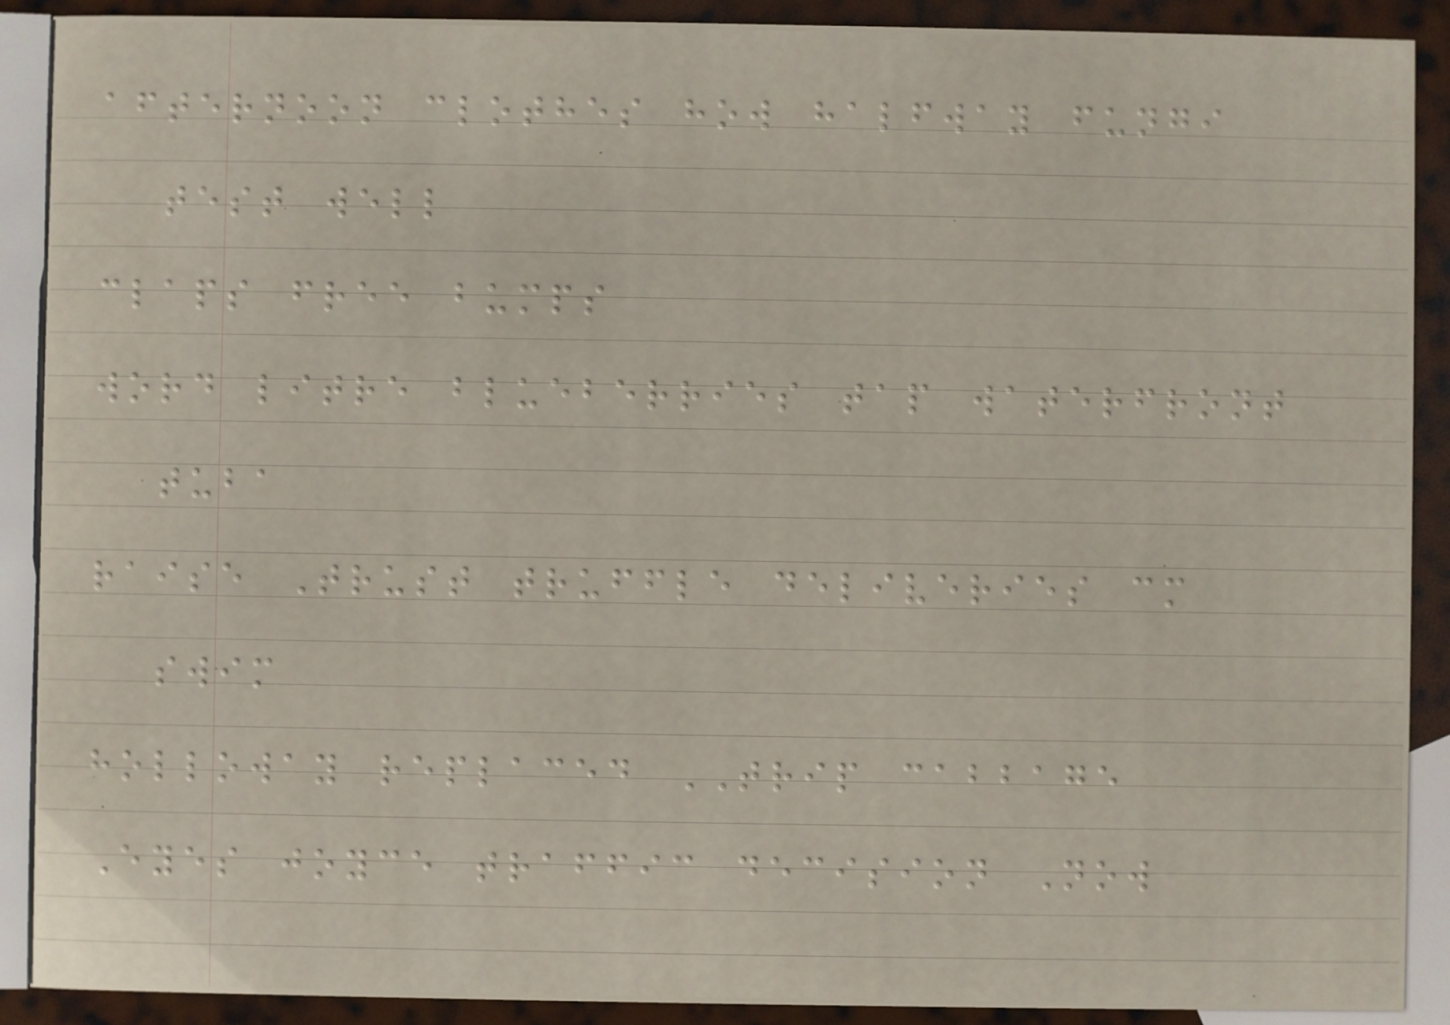afternoon clothes how halfway fungi
test well
claps free bumps
word litre blueberries tap waterfront
tuba
raise Trust truffle deliveries cm
swim
holloway replaced TRIP cabbage
Eyes joyce traffic decision Now
